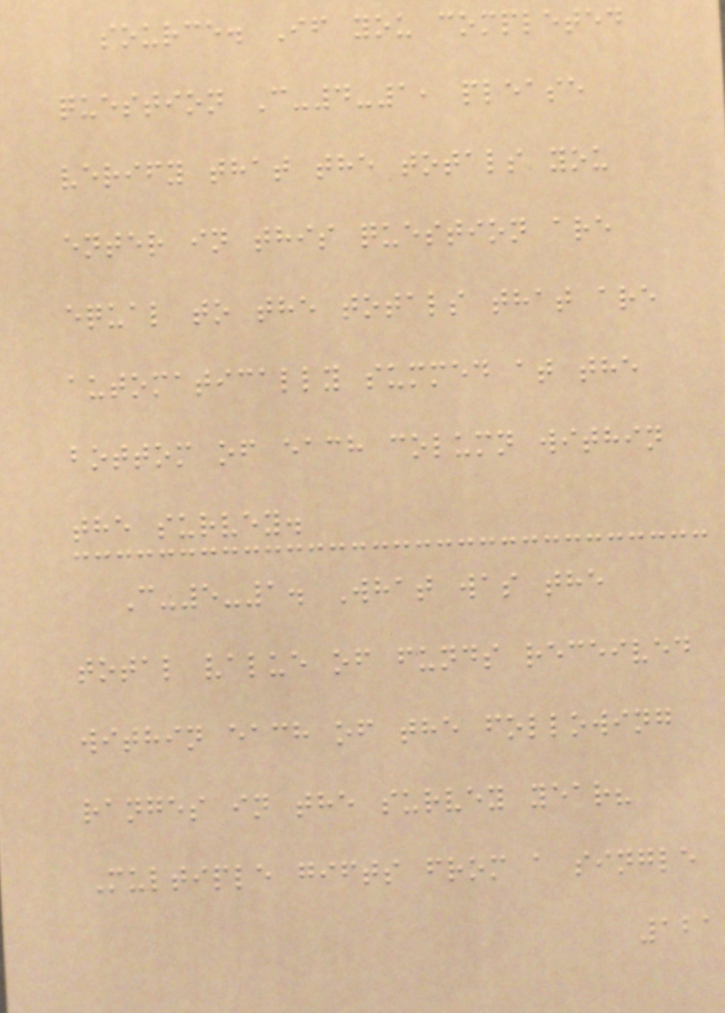source. If you completed
question C-4-1, please
verify that the totals you
enter in this question are
equal to the totals that are
automatically summed at the
bottom of each column within
the survey.
C-5-1. What was the
total value of funds received
within each of the following
ranges in the survey year?
Multiple gifts from a single
121
